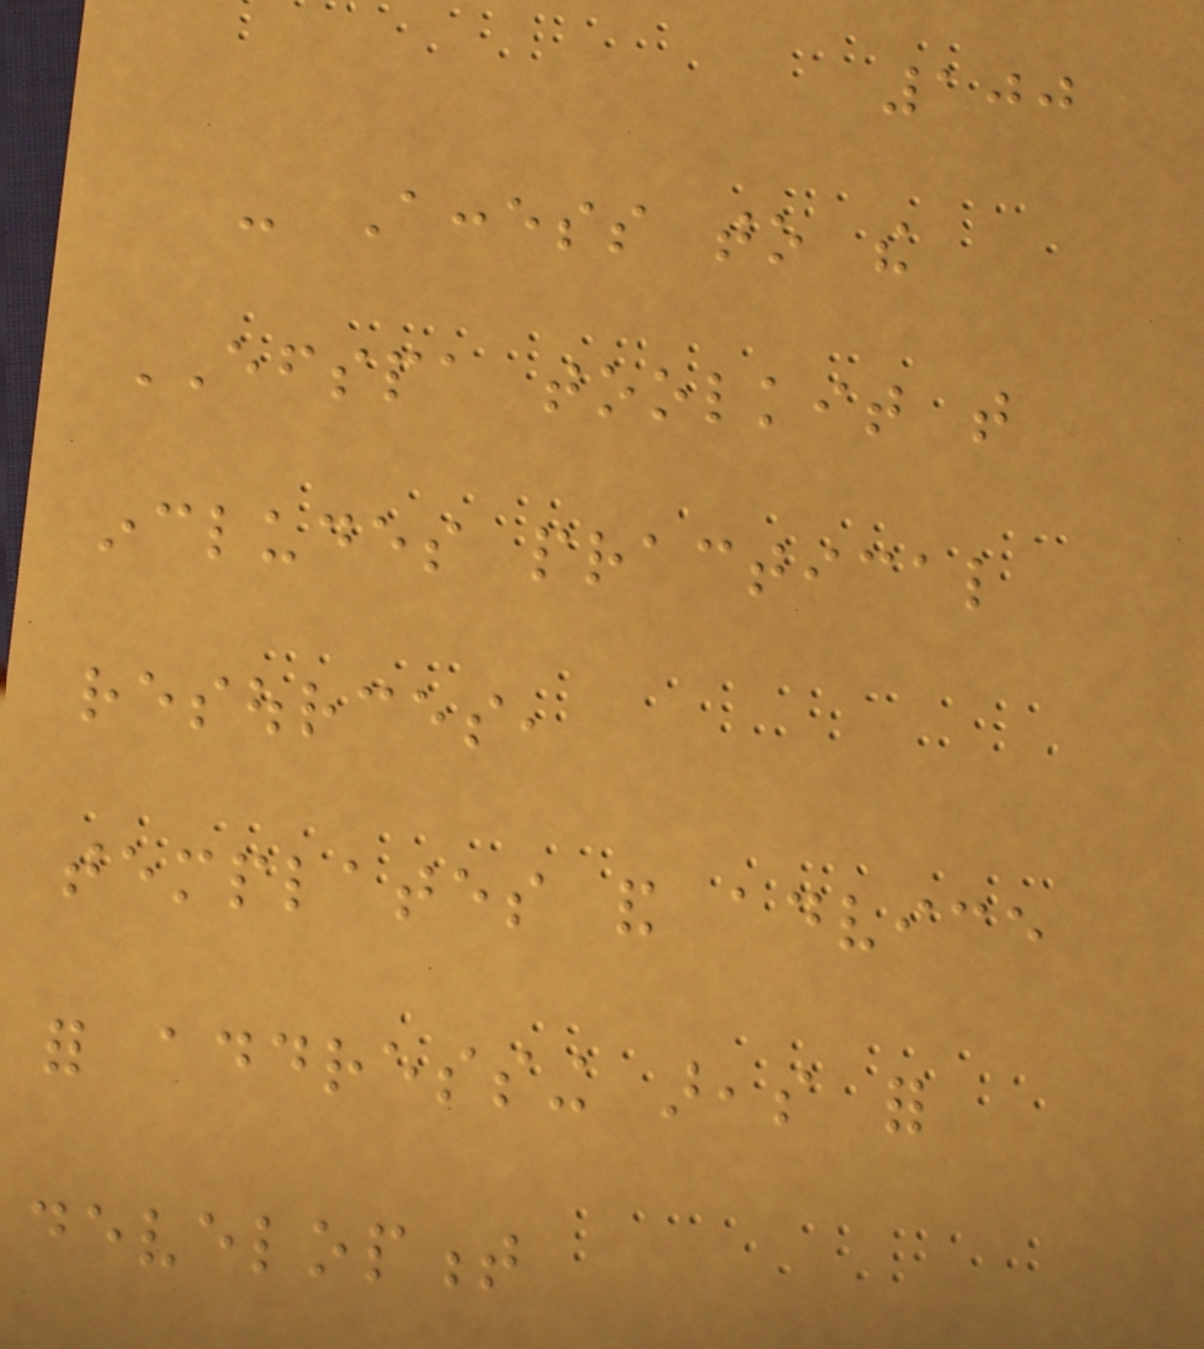100
- Access to the
EFSPA toolkit that
includes practical
resources,
templates and advice
for addressing areas for
development
